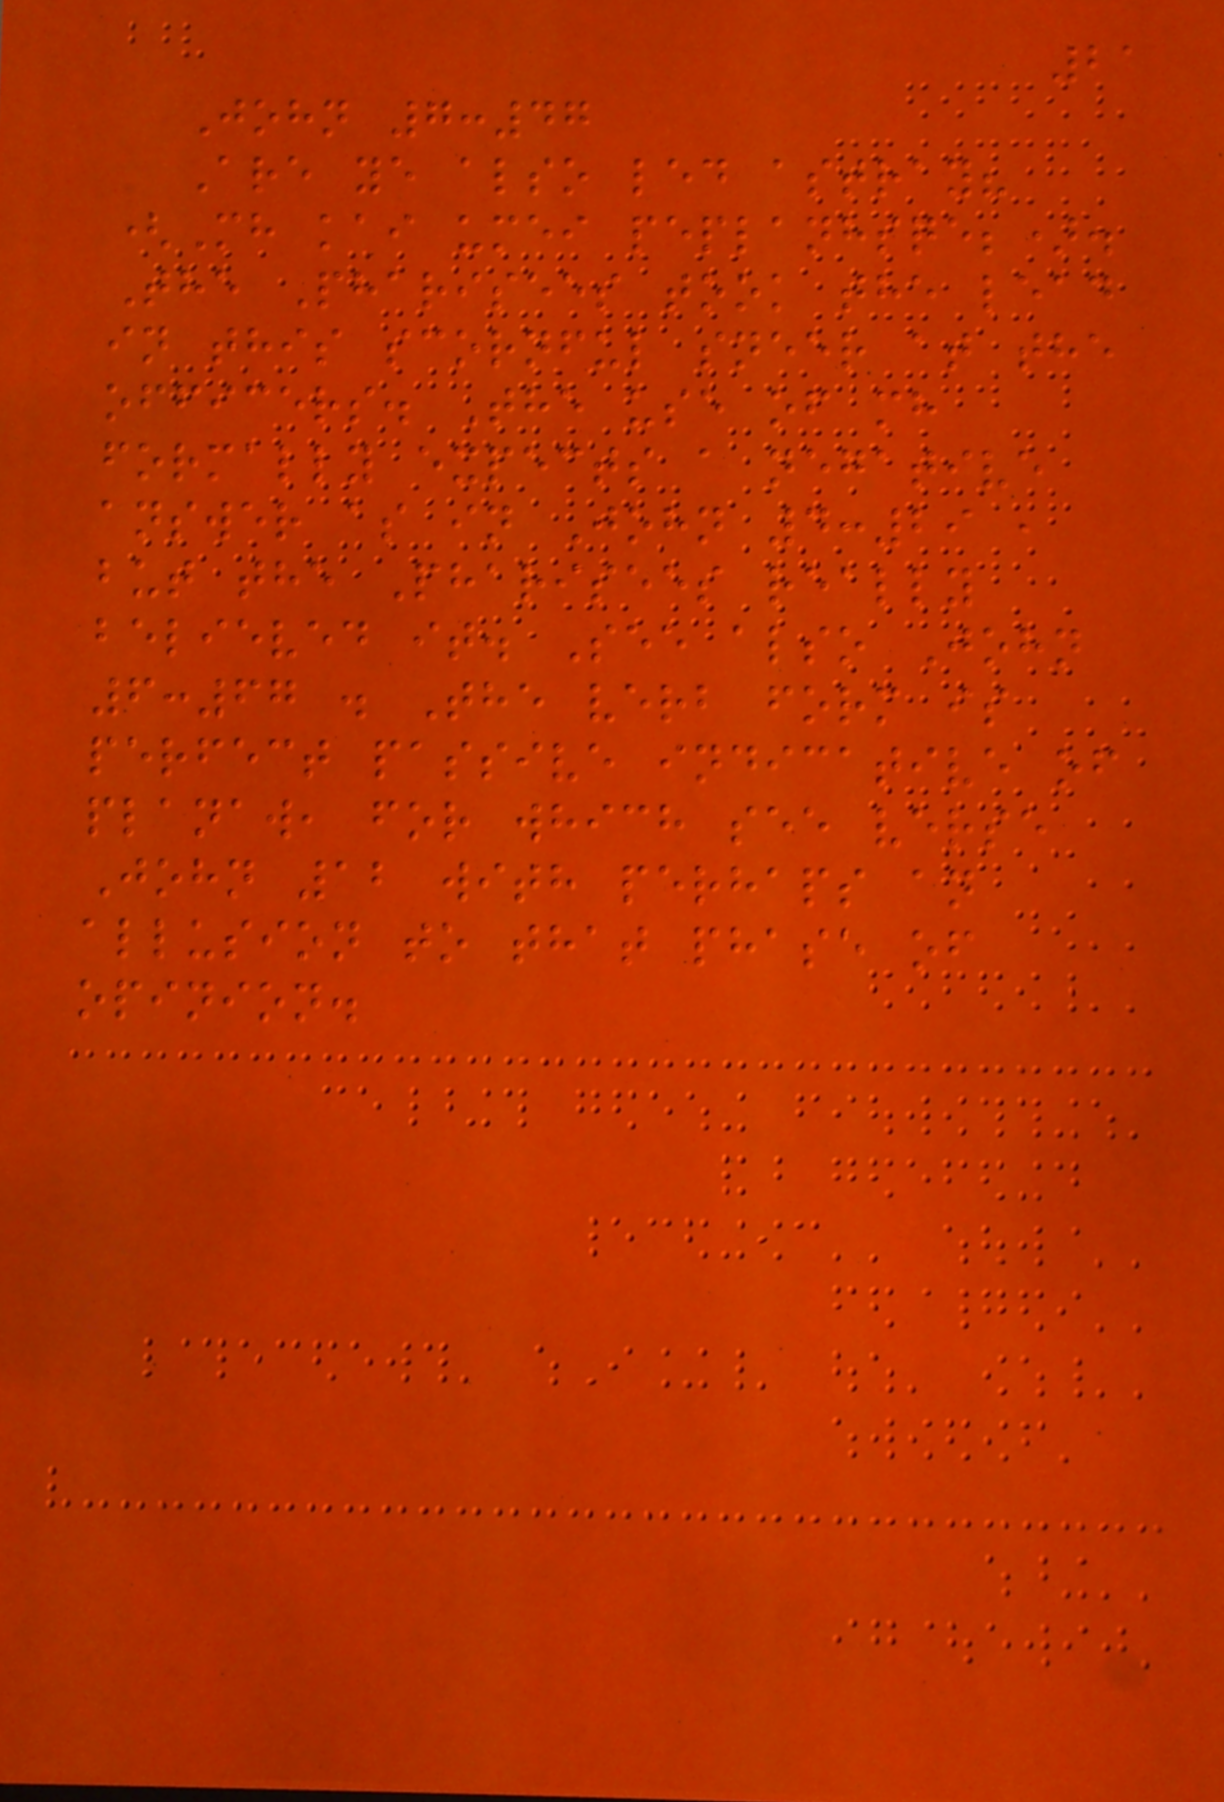21
John 7:47
Are ye also led astray?
(Mh kai umei peplanhsqe;).
The Pharisees took the lead
in this scornful sneer at the
officers. The use of mh
formally expects a negative
answer as in John 4:29 ,
but the Pharisees really
believed it. See also John
6:67 . The verb form is
perfect passive indicative of
planaw, for which see verse
John 12 with perhaps an
allusion to that phase of
opinion.
